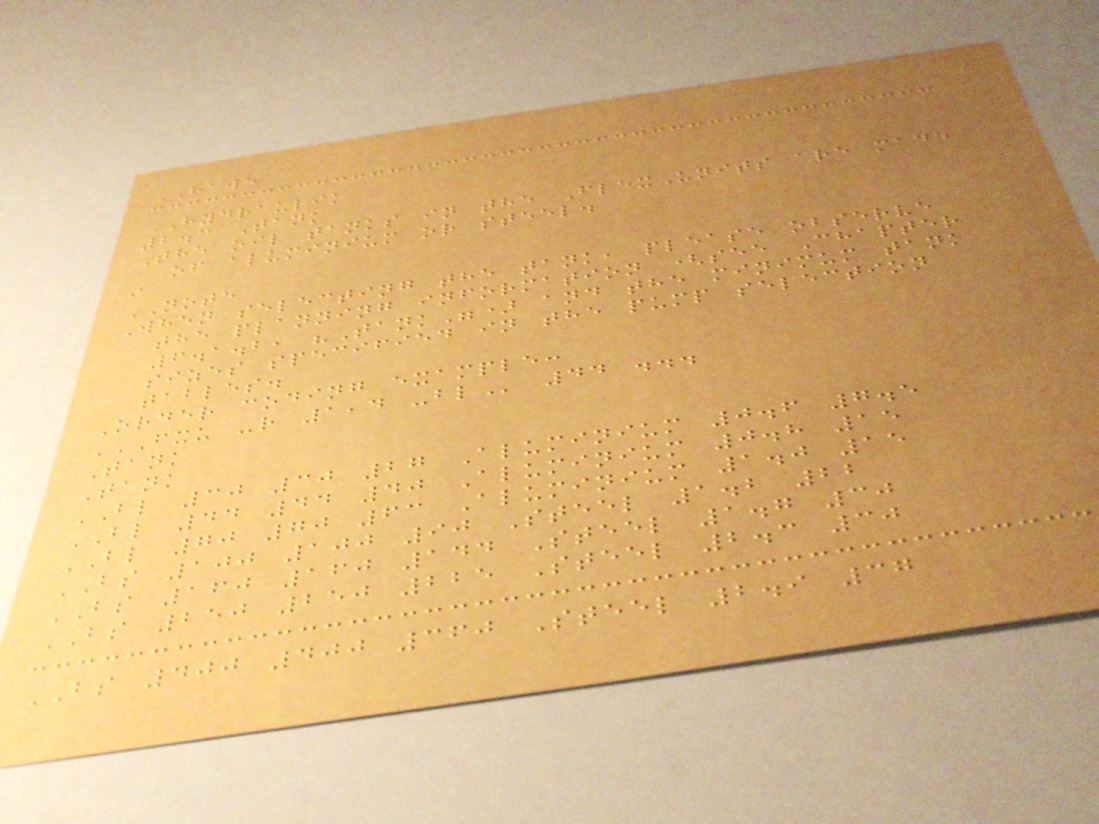HAWE
HYDRAULIK
2.3 Tank
The oil tanks in the FlexUnits are made
of aluminium or steel.
i
NOTE
When selecting the tank, please observe
the planning information (see Chapter
6.1.2, "Tank") and the minimum tank
sizes specified in the pump selection
tables.
Order coding example:
FXU -R 1,4 -BL 44 ...
Tank
Tank
BL 30 30 27 Aluminium 0.6 7.5
BL 44 44 40 Aluminium 0.8 15
BL 70 70 63 Aluminium 1.0 15
BS 100 100 90 Steel 1.2 22
BS 160 160 144 Steel 1.7 30
BS 250 250 225 Steel 2.3 30
BS 400 400 360 Steel 2.9 37
